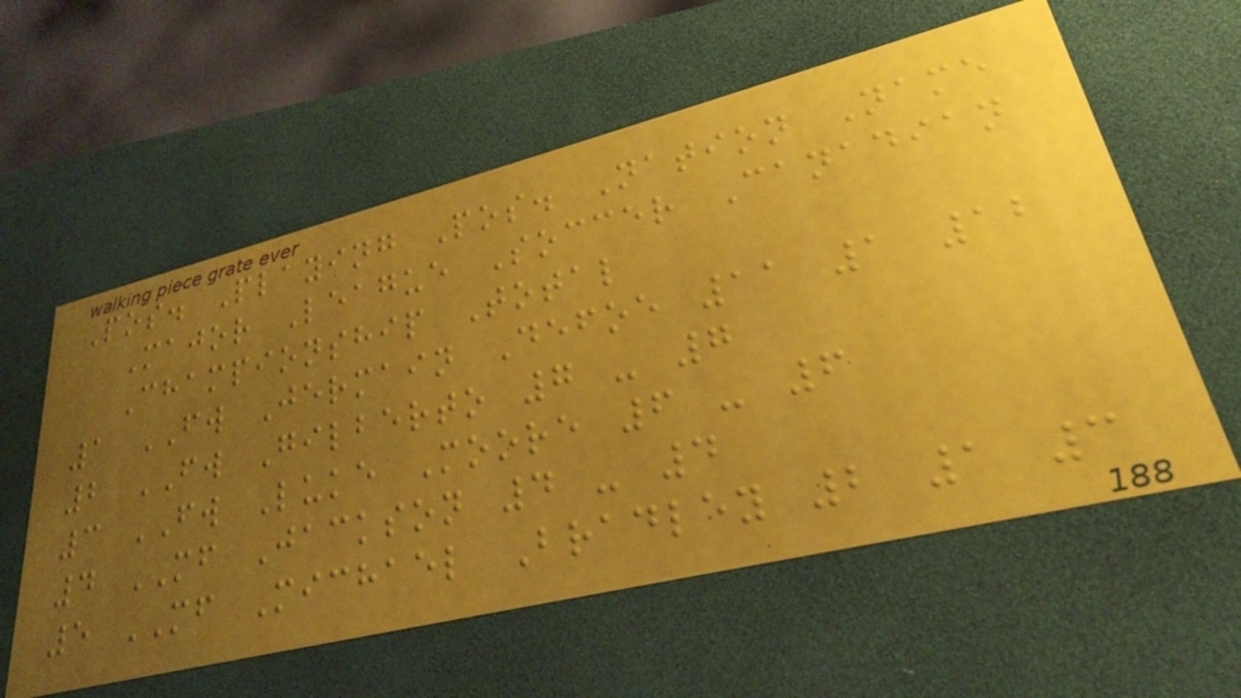Pos. Playing Pos. Nation Name
Major League Soccer Canadian
Championship Total
1 FW Jermain Defoe 11 1 12
2 FW Gilberto 7 - 7
3 FW Luke Moore 6 - 6
4 MF Jackson 4 - 4
5 MF Michael Bradley 2 1 3
